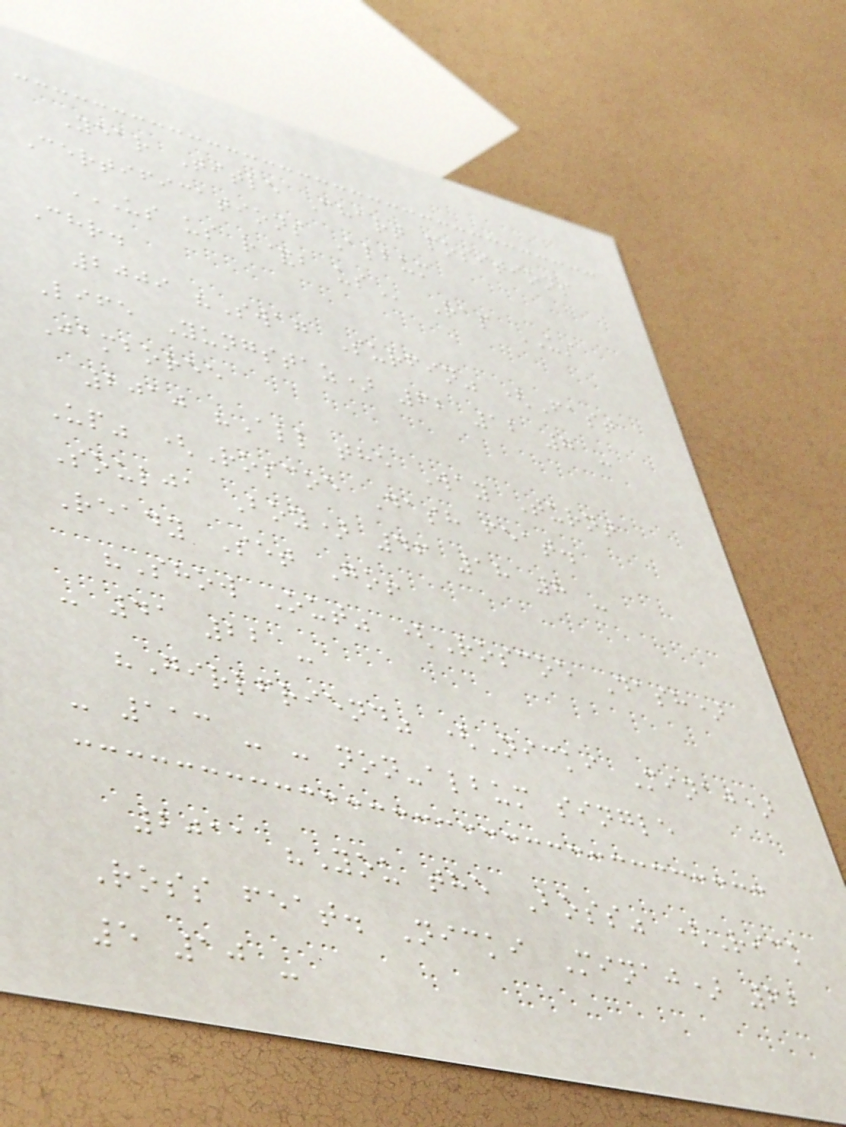Year Title Chart positions
Certifications Album
US US R&B US Rap US
Chr.
2009 "Swag Surfin" (Fast
Life Yungstaz) 62 12 7 -
Jamboree
2010 "All the Way Turnt
Up" (Roscoe Dash feat.
Soulja Boy) 46 18 8 -
Ready Set Go!
"Show Out" (Roscoe Dash)
- 41 22 -
"Girlfriend" (Nicki Minaj)
- 113 - - non-album single
2011 "You the Boss" (Rick
Ross feat. Nicki Minaj) 62
5 10 -
